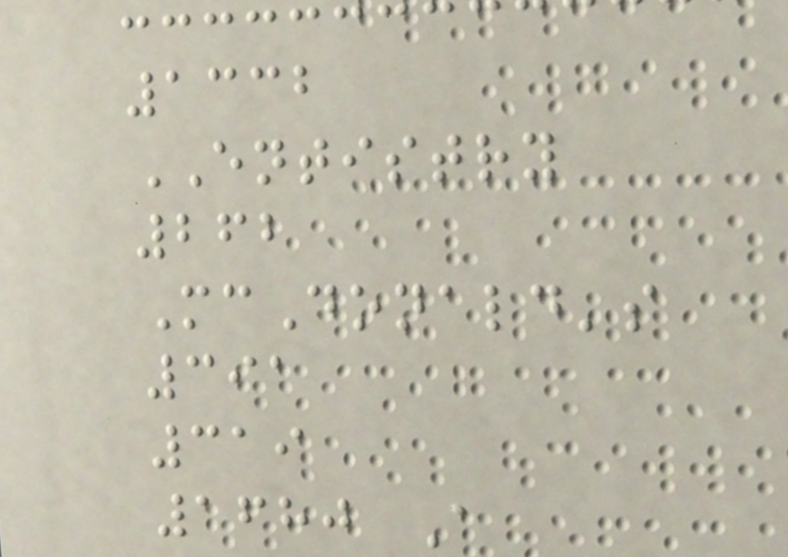1332
ENTISTRY
262
McDonald's
391
319
1680 A
